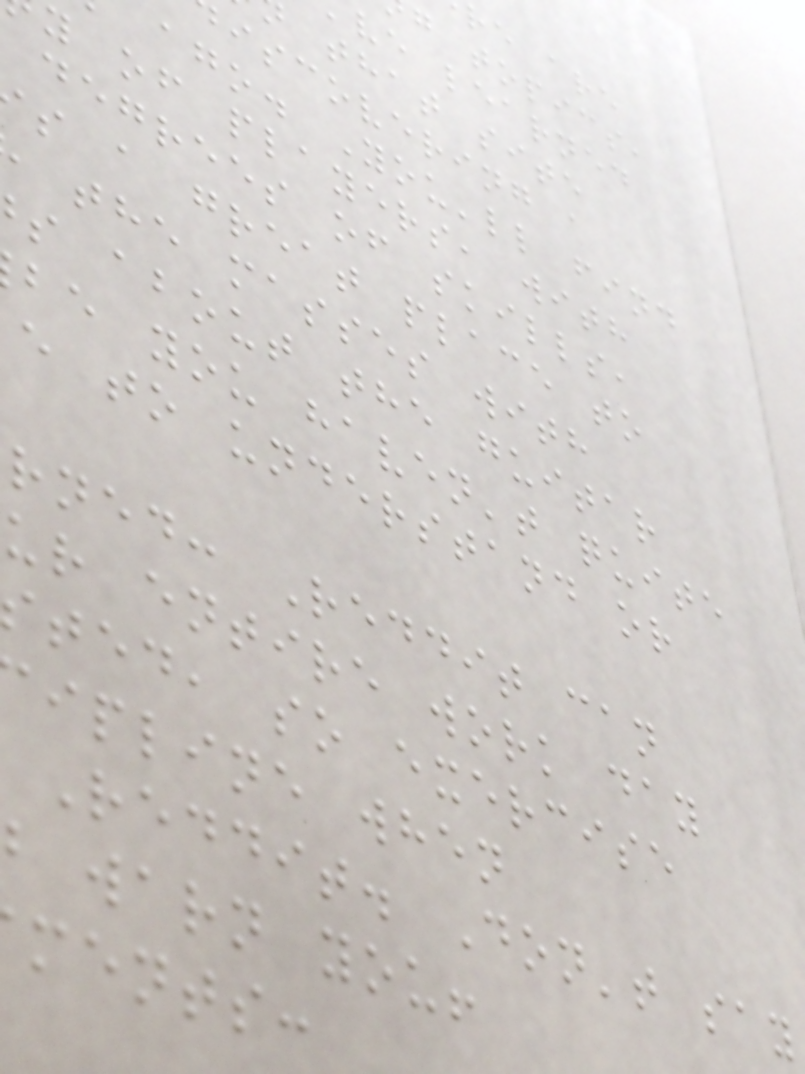g topics,
ve learned
that site
iscovering a
ago. You'll find
y of players, with
degrees of skills,
s a great place to
the masses with
s about the guitar
be you haven't quite
e to understand or
rned: Reddit can
ur entire work day
ted, so exercise
ipline when
Reddit. Don't say
warn you!
ments:
